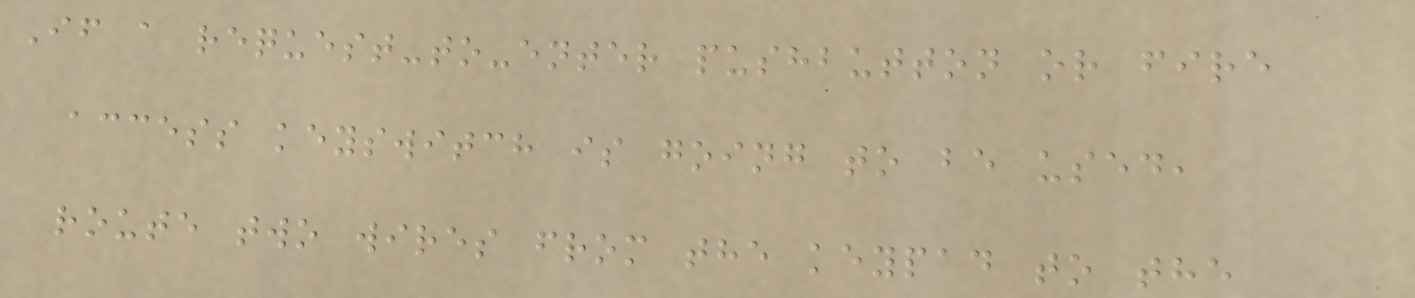If a request-to-enter pushbutton or fire
access keyswitch is going to be used,
route two wires from the keypad to the
